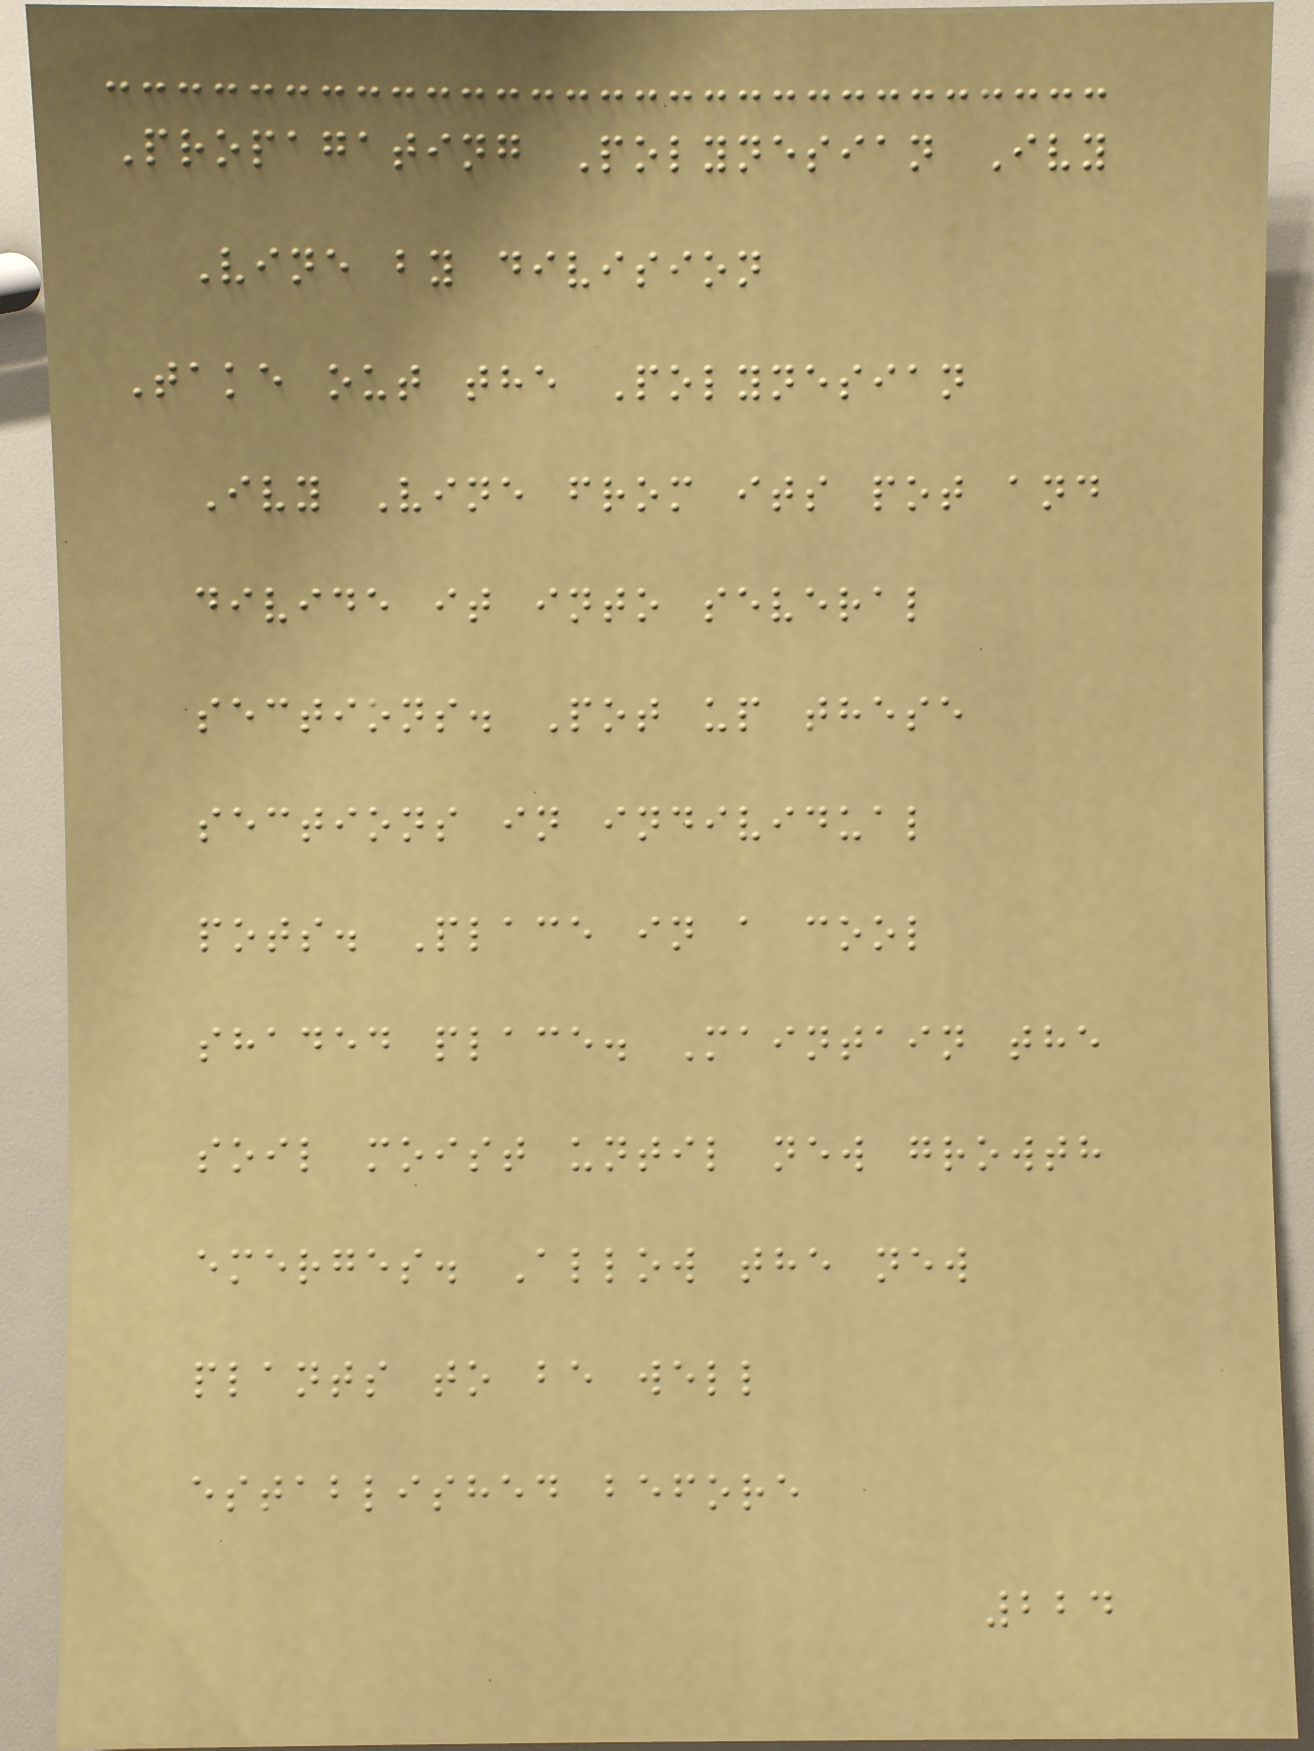Propagating Polynesian Ivy
Vine by division
Take out the Polynesian
Ivy Vine from its pot and
divide it into several
sections. Pot up these
sections in individual
pots. Place in a cool
shaded place. Maintain the
soil moist until new growth
emerges. Allow the new
plants to be well
established before
224
